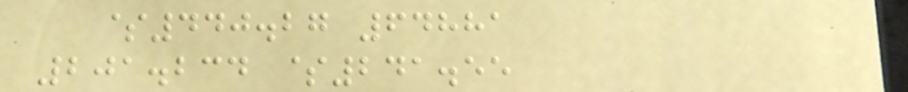$440.27 64881
201.234 $241.55
